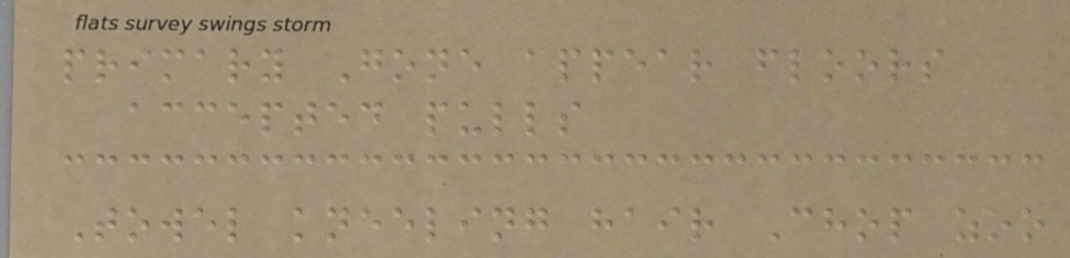primary Gone appear floors
accepted pulls
Towel kneeling hair Chop zoo
